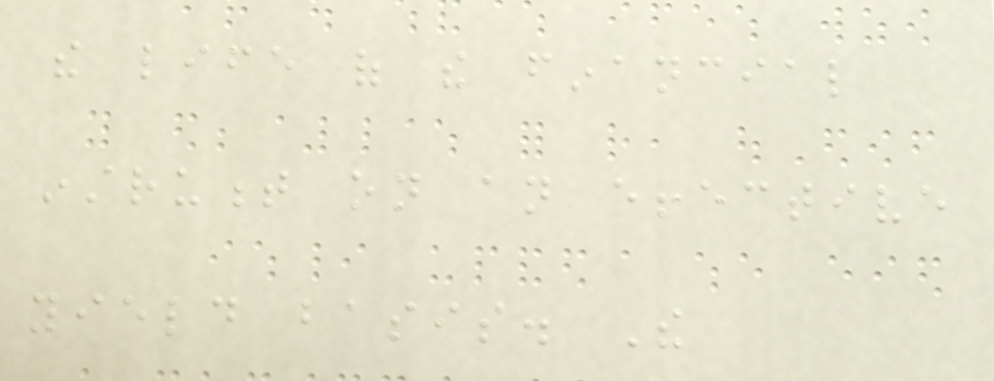the life of the financial
instrument on an effective
yield basis. The
